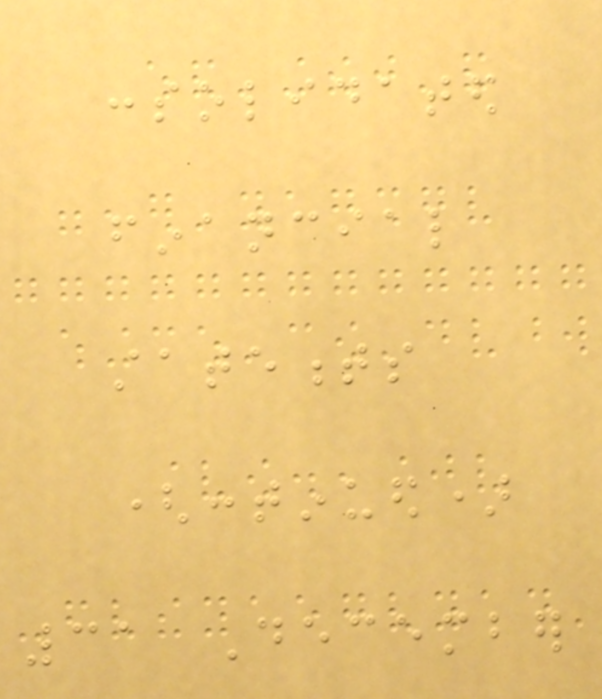consolidated
financial
statements
(continued)
31 December
